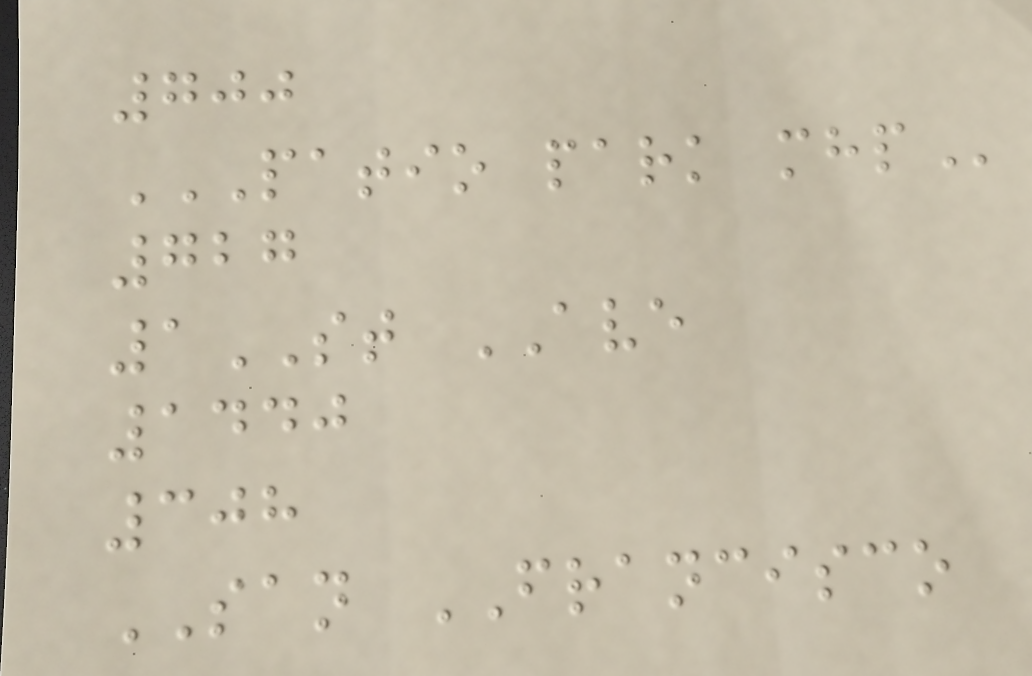700
PATIO PARK MHP
727
1ST AVE
1440
308
SAN FRANCISCO
